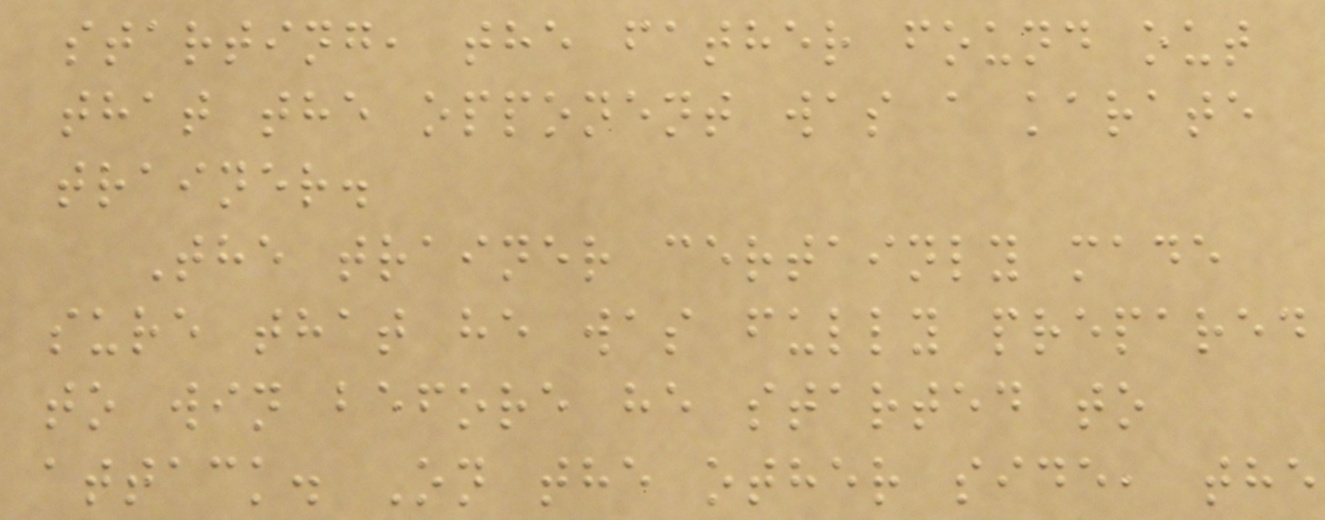starting, the father found out
that the opponent was a karate
trainer.
The trainer certainly made
sure that he was fully prepared
to win before he started to
attack. On the other side, the
